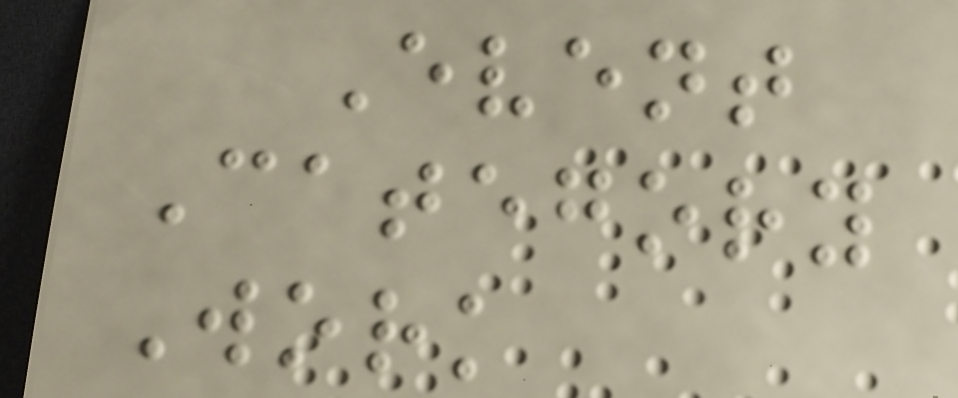Event
Category
Work
